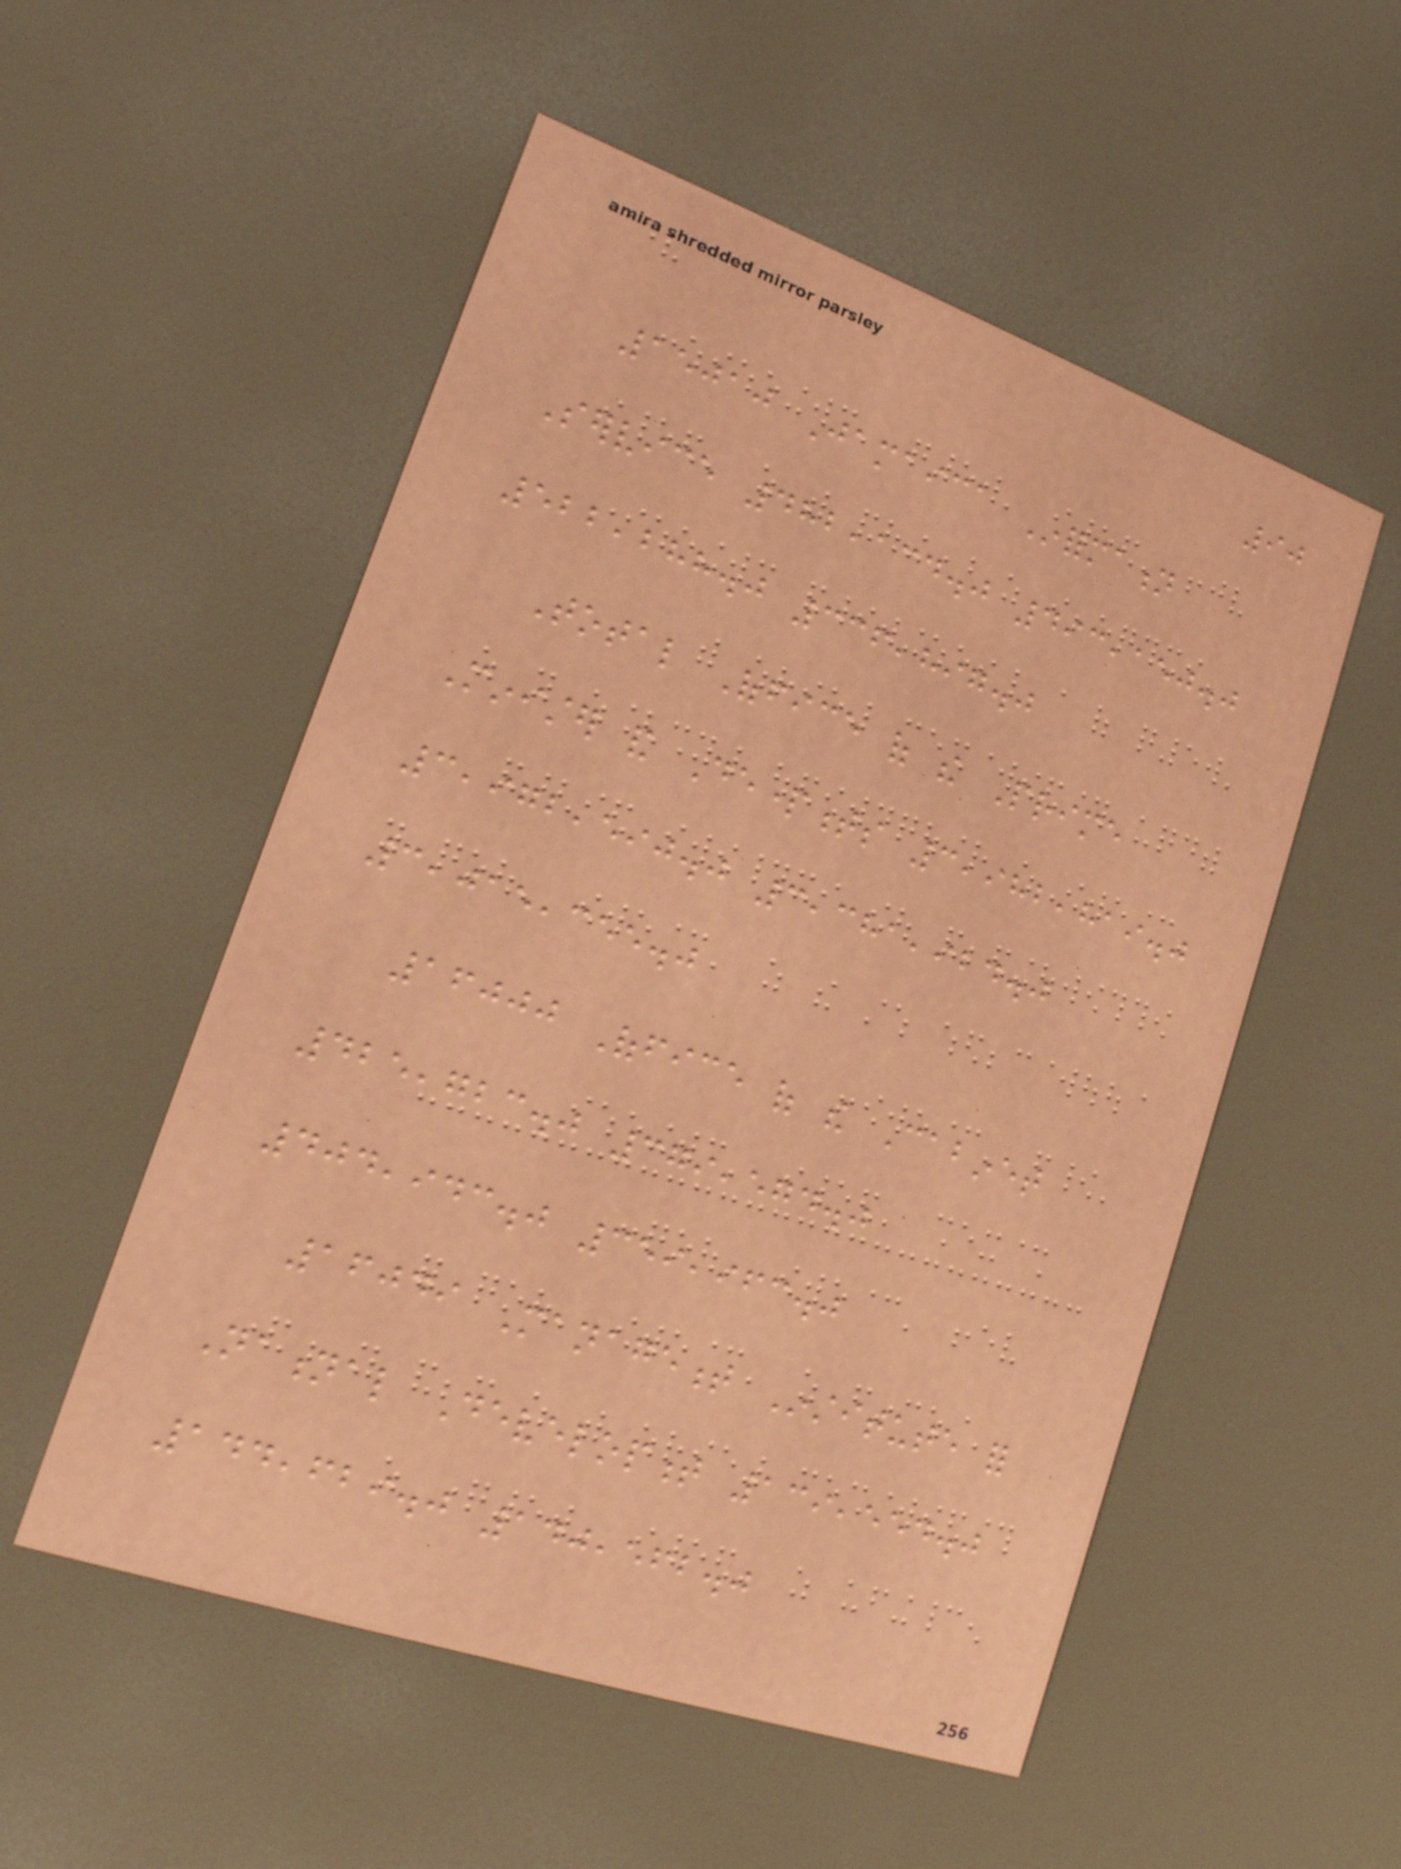90
15010 Jamaica Information
Service 482,134.0 493,150.0
522,288.0 336,897.0
Total Office of the Prime
Minister and Departments 3,982,819.0
3,972,590.0 3,381,924.0
3,015,355.0
16000 Office of the Cabinet
425,723.0 379,574.0
404,943.0 359,963.0
16049 Management Institute for
National Development 139,554.0
144,629.0 140,562.0
